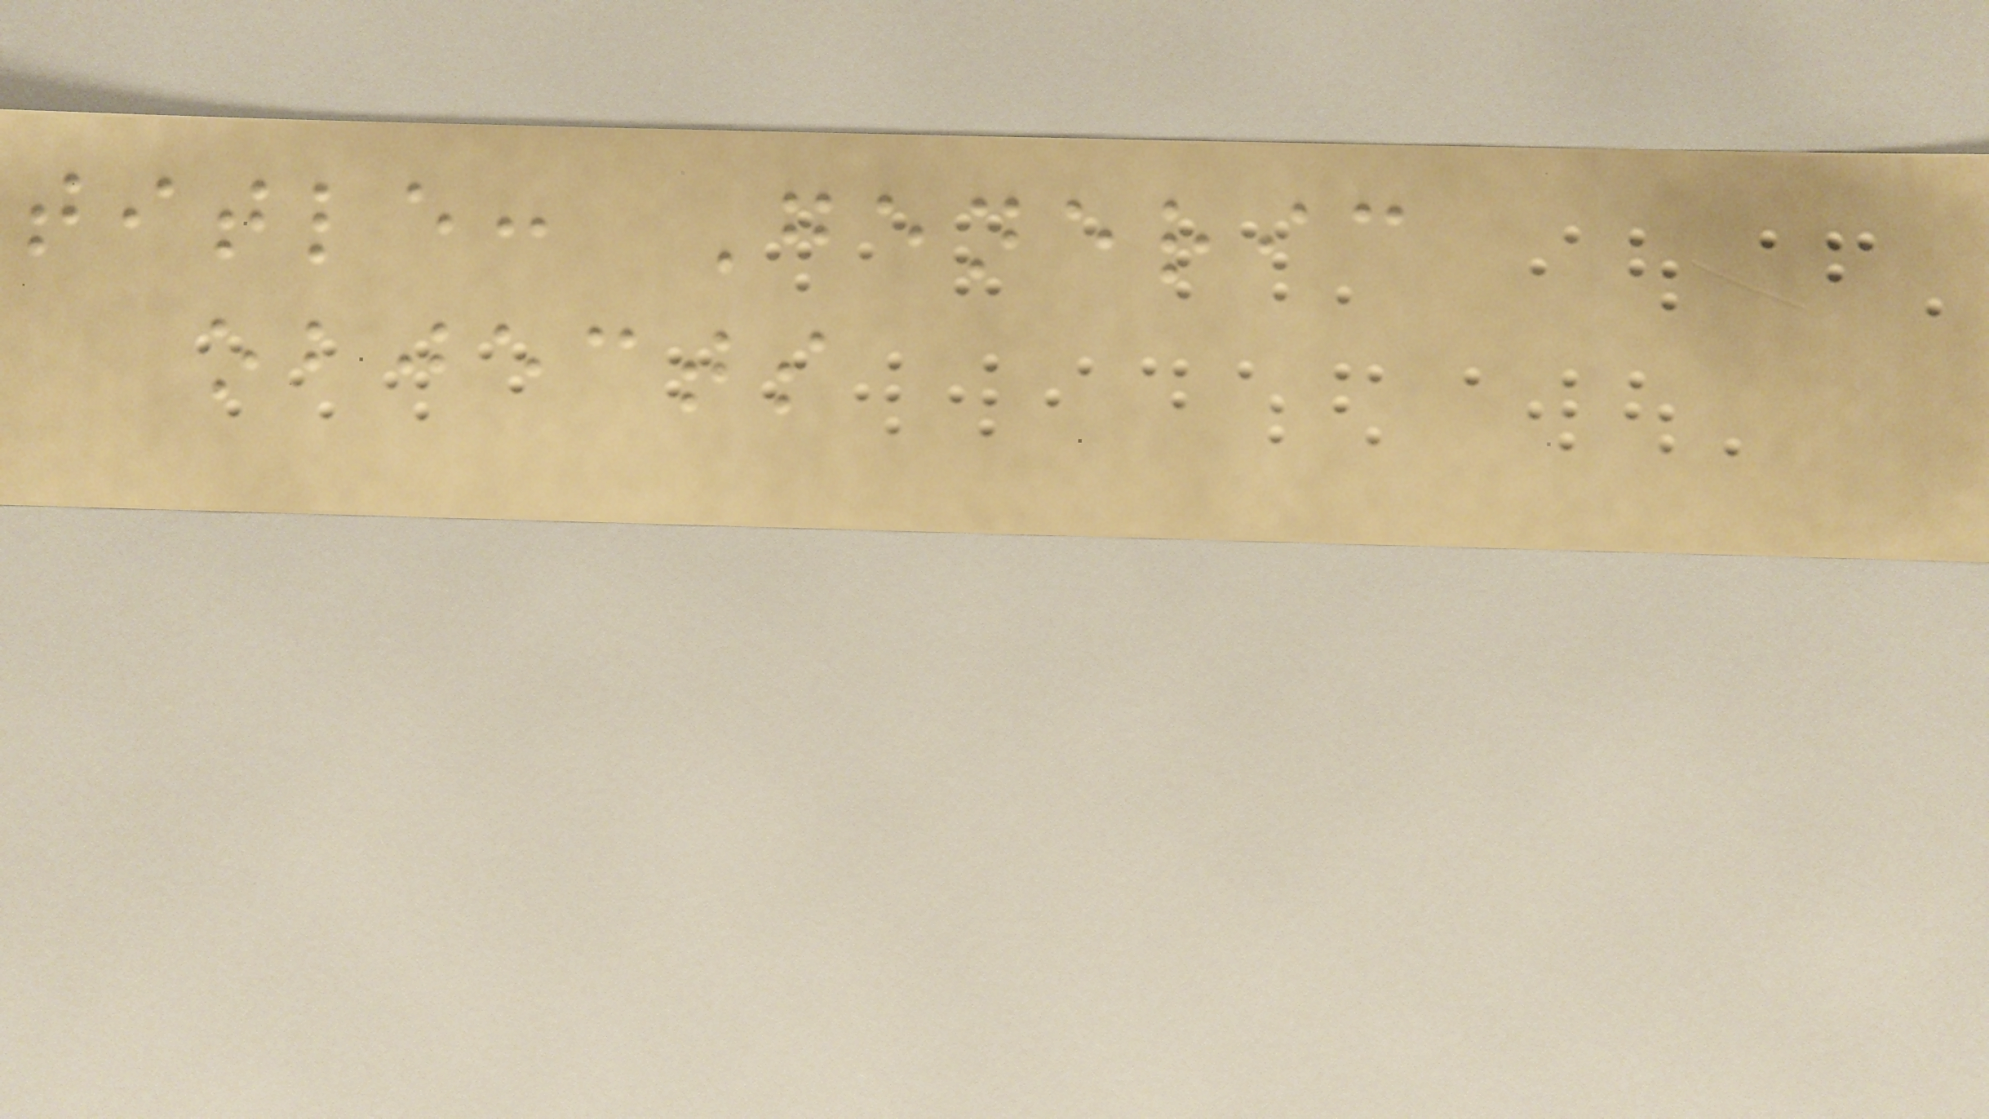title: Generic
objects
